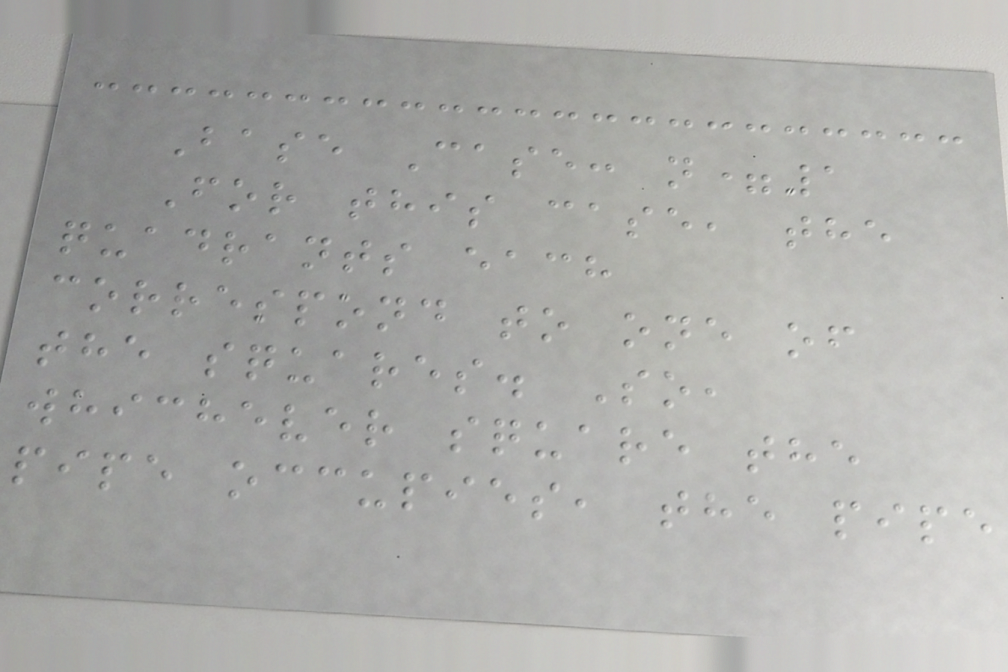Base Case: n=1
For this case, the
quadrants each
correspond to one of
the squares. So,
whichever square the
pipe occupies, the pipe
